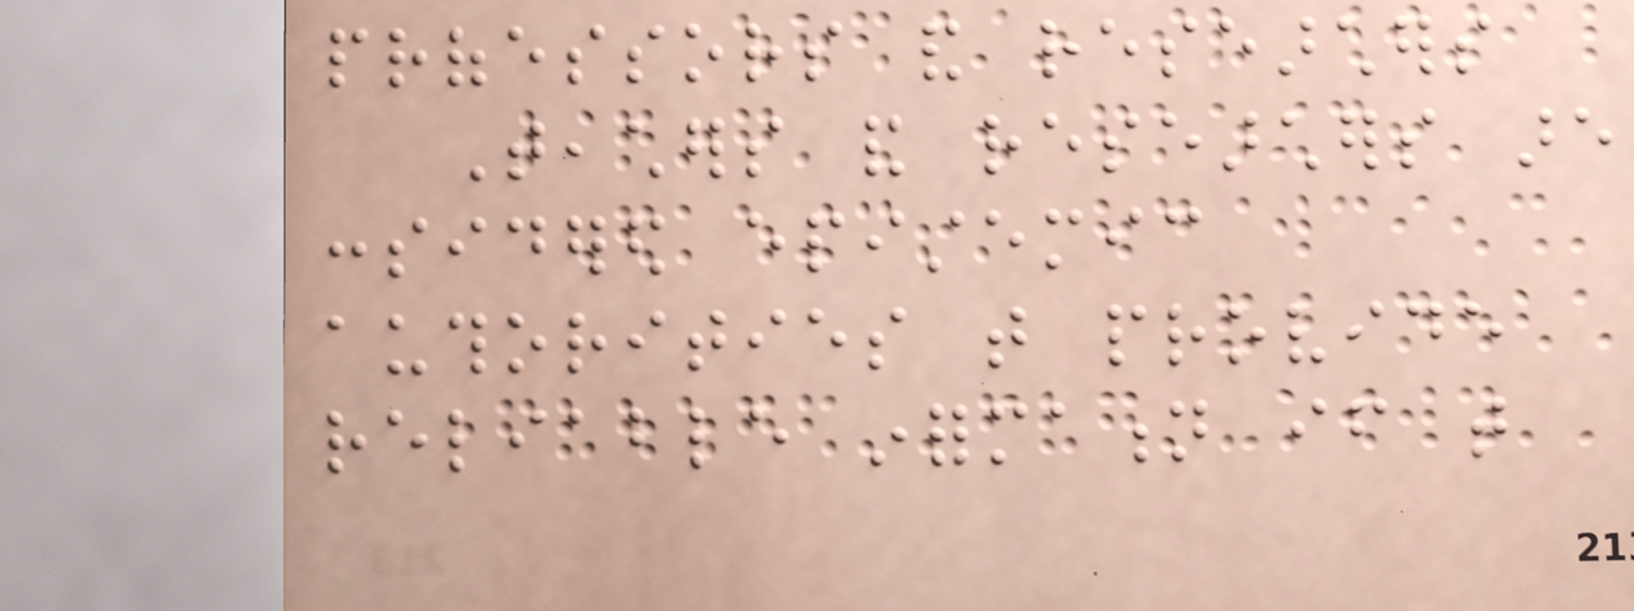professors and researchers
Teachers and researchers are
considered epistemic
authorities that provide
reliable information if that
